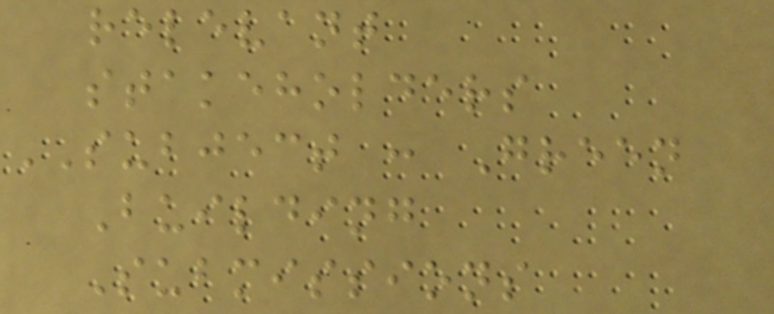relevant
stakeholders
SUBJECT : Green
Building
Submissions
